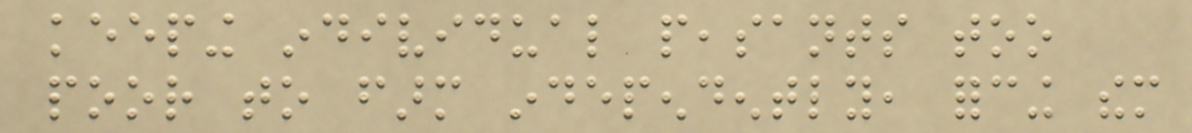keeping individual peasants too
poor to farm independently, forcing them
